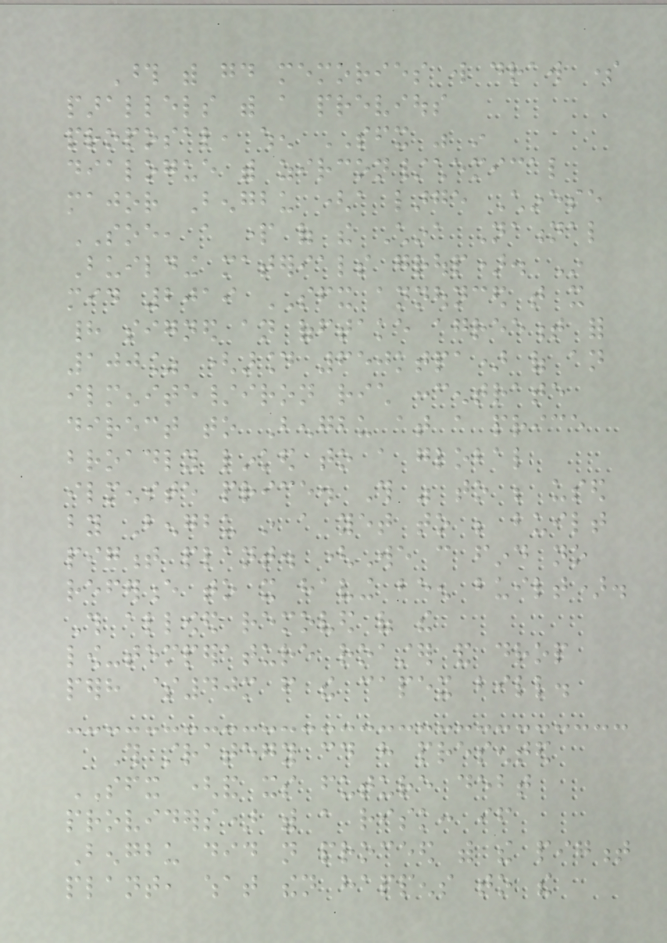Those with good memories will draw some
parallels with a previous
proposal, when SFX was in
dialogue with zircon/chemical
major Bengbu (a large Chinese
SOE, a part of the China National
Building materials group). In
mid 2019 SFX announced that it
had signed an offtake agreement for
100% (around 650ktpa) of an
ilmenite/iron rich concentrate
direct to Bengbu at a price
broadly linked to a global
ilmenite price. This was to be used
by Bengbu in a yet to be built
pigment plant. (We can find no
reference to it having been built).
This allowed removed of the
low-temperature roaster and drop
perhaps $40m from the capex bill.
This strategy could have presented
SFX (and its future debt
providers) with a risk: if
Bengbu did not proceed with the pigment
plant, what then happens to the
